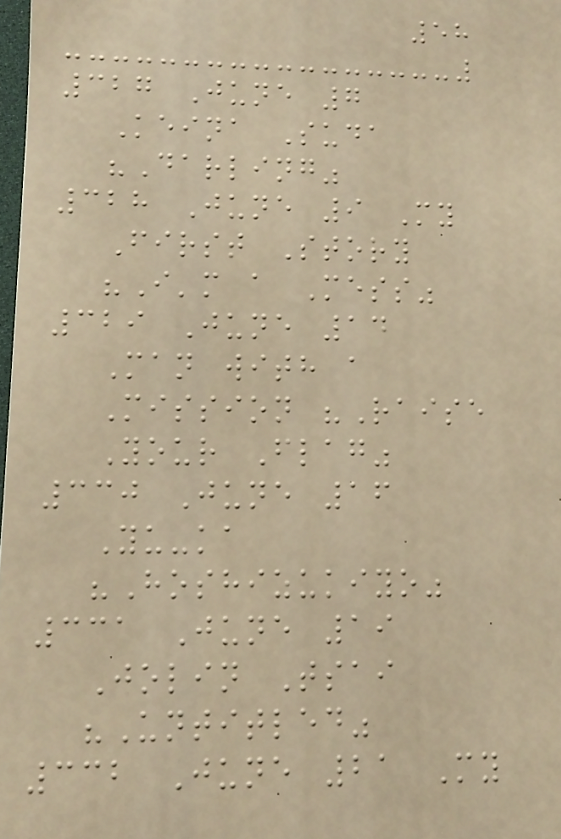58
327 June 7
Keina Suda
"Darling"
328 June 9 My
First Story
"I'm a Mess"
329 June 14
Man with a
Mission "Raise
Your Flag"
330 June 16
Yu-ka
"Hoshizukiyo"
331 June 19
Jolin Tsai
"Untitled"
332 June 21 My
